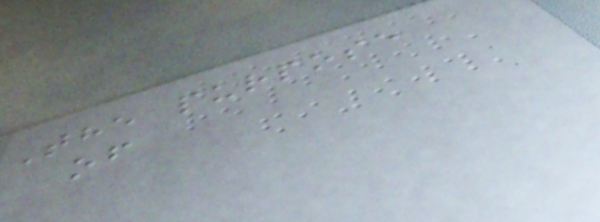The purpose
of
